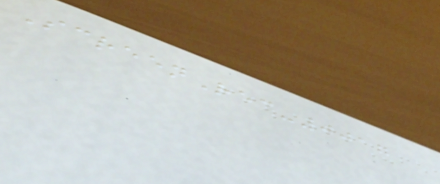ScreenRec-0017
